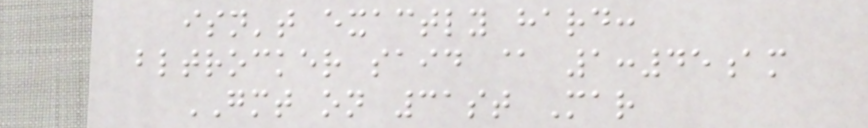isn't exactly hard:
bltrocker said @ 1:45am
GMT on 31st Mar
